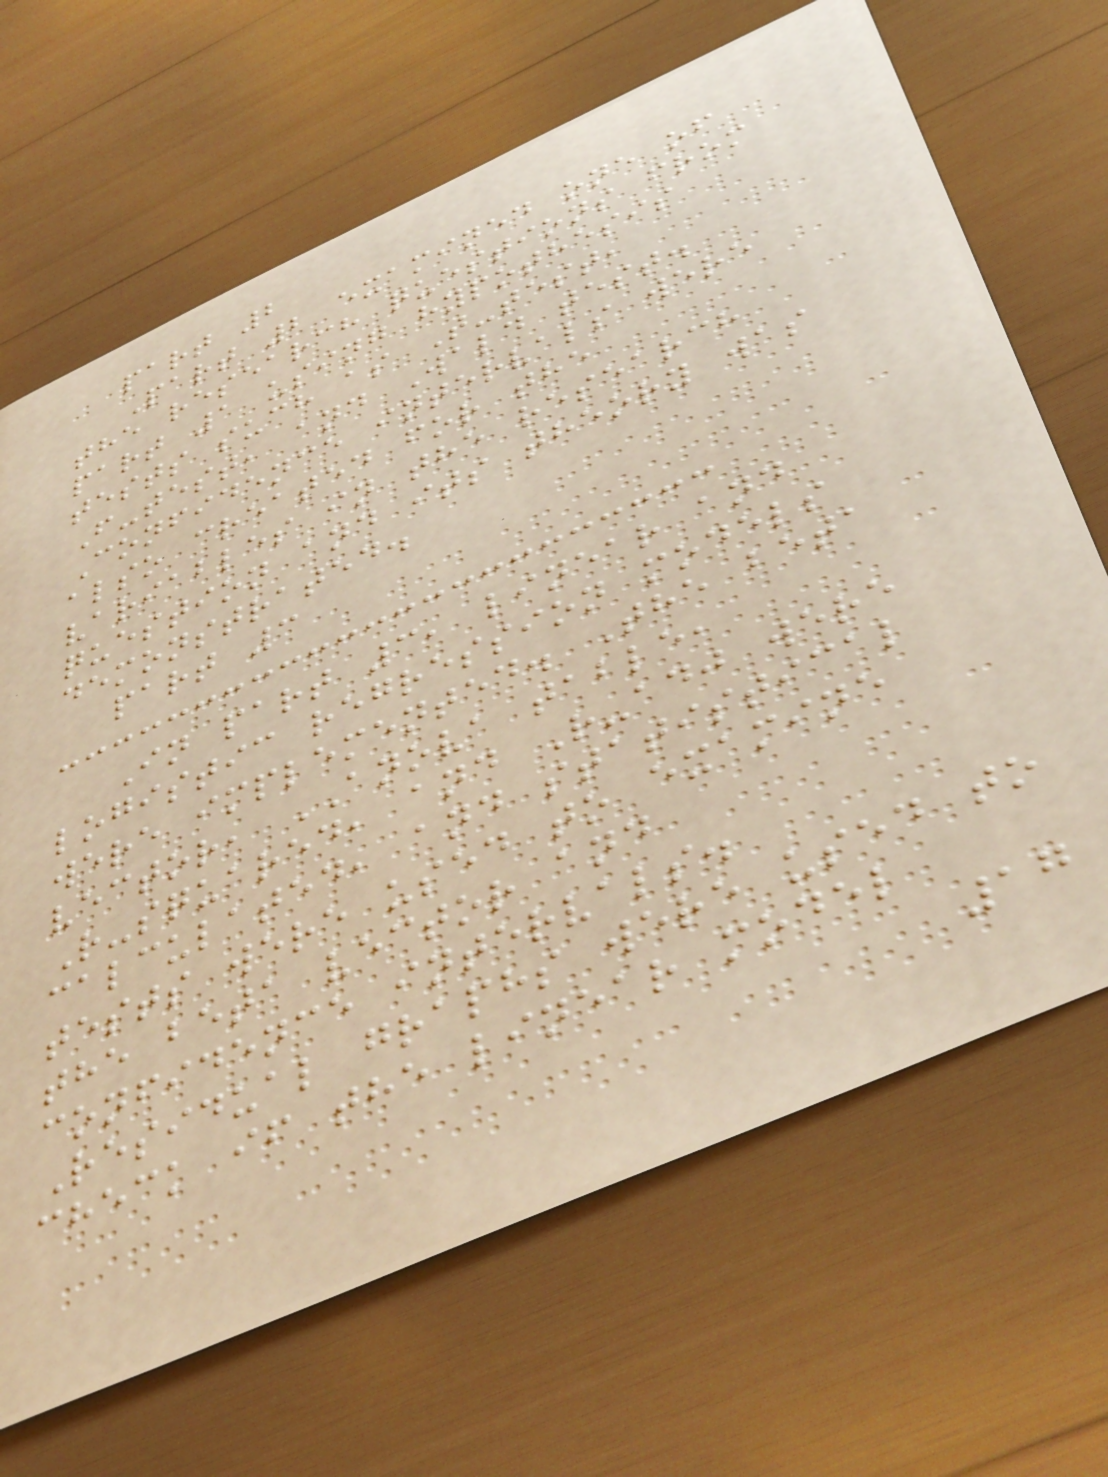part 2
Part 2 examined one of
the research questions from
part 1 using hypothesis
tests such as T-test,
F-test, and Wald test.
Confidence intervals were
also created for the
variables in the research
question and its theory was
demonstrated.
part 3
In part 3, linear and
logistic regression models
were implemented. The beta
vector, ANOVA table,
R-squared, and R-adj were
calculated, and statistical
tests were used to examine
the beta vector and
confidence intervals.
Residual graphs were used to
check if the linear model
17
